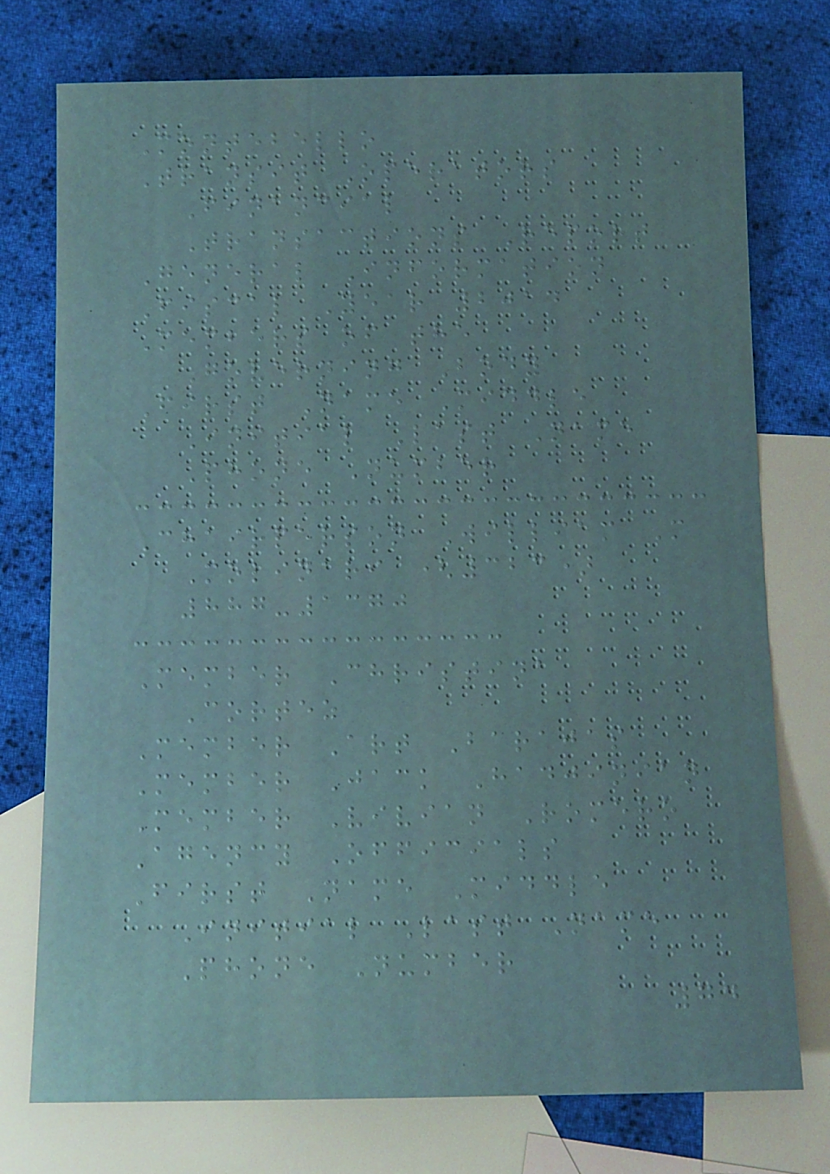Montebello
Transit Operators
Financial
Transactions Report
General Information
Fiscal Year 2014
Members of the
Governing Body
First Name Middle
Initial Last Name
Phone Number
Chairperson William M
Molinari (323)
887-1370
Member Christina
Cortez
Member Art Barajas
Member Jack Hadjinian
Member Vivian Romero
Agency Officials
First Name Middle
Initial Last Name
Phone Number
74
